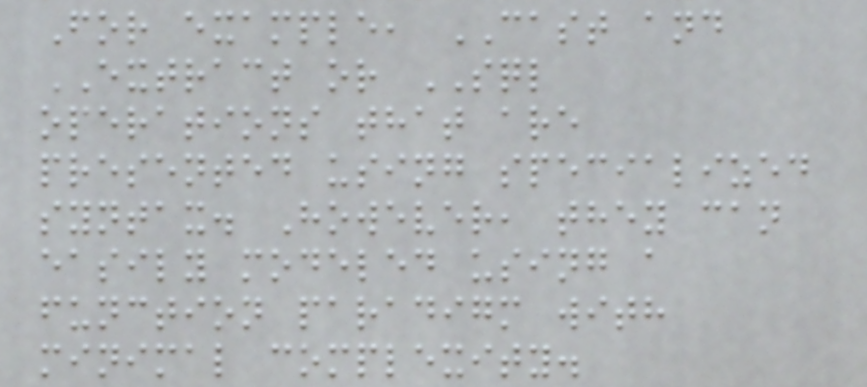For example, CAST and
EXTRACT or SQL
operations that are
presented using specialized
syntax. However, they can
easily modeled using a
function paradigm with
minimal complexity.
